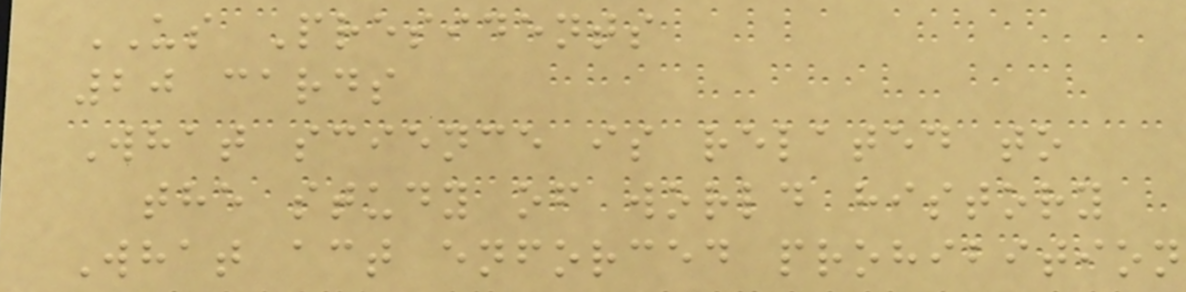US Presidents
20 cards
What science is related to
the study of world history
What act enforced prohibition
